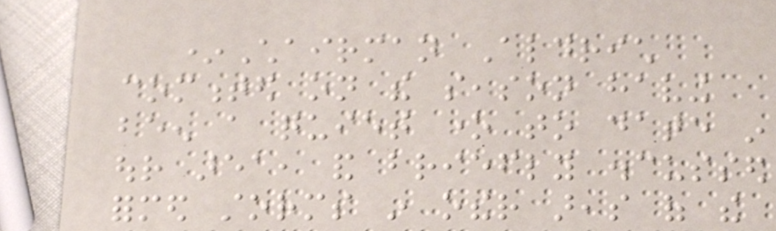*Chairman Aldrich
commented on the season having
been a quiet one to date in
our area, and briefly discussed
formed storms in other areas of the
